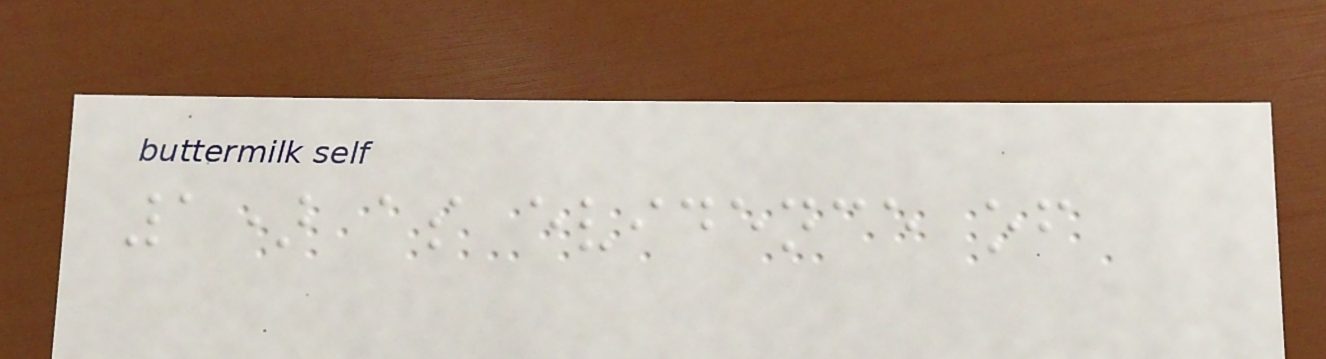1) as evidence of
